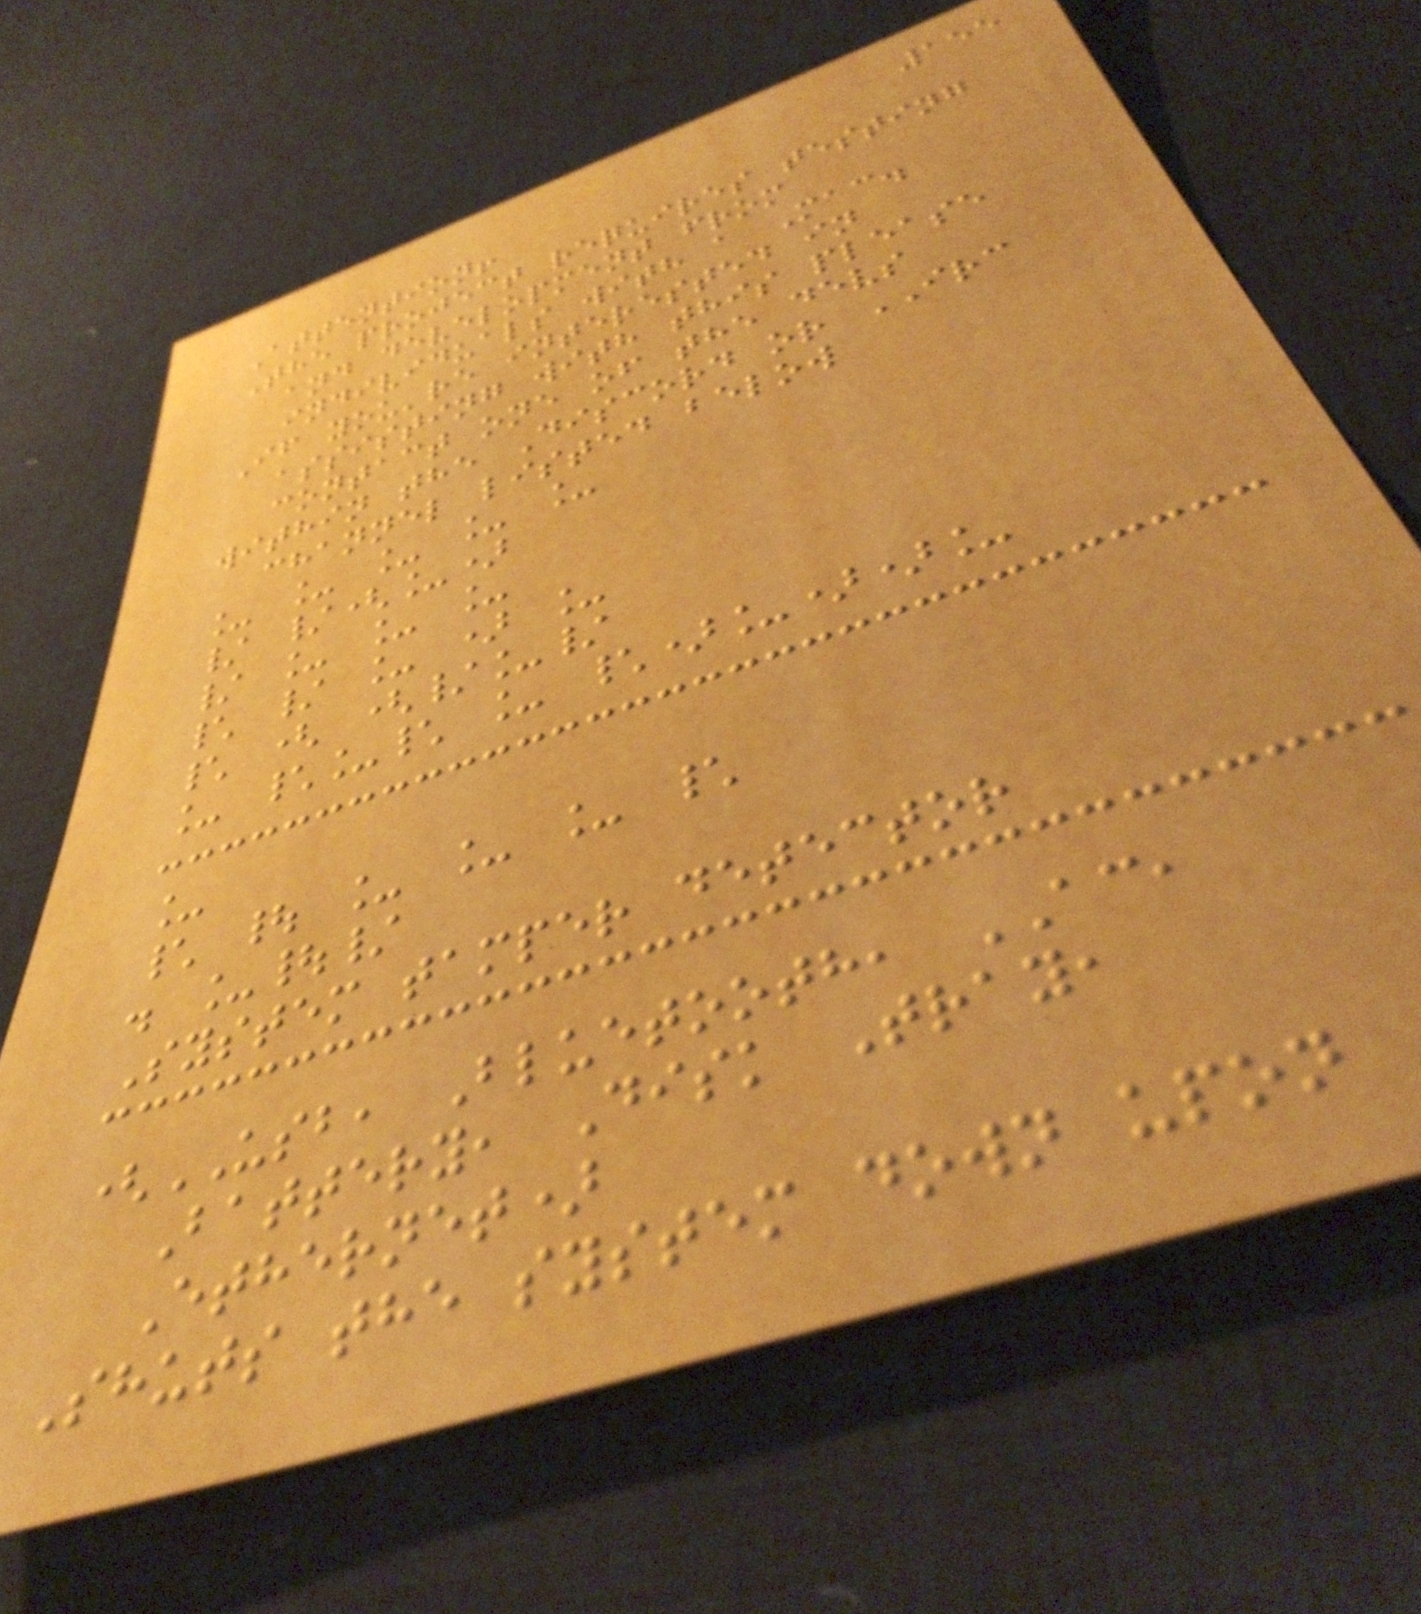155
Attention!
The project requires testing
and development from
individuals with a Mac.
If you're interested in
assisting with this please
contact one of the devs
within the Discord or IRC
channel listed below
_ _ _ _ _
/ /(_)
/ _ _ _
\ / _ ) _
\ ( (/_/
_ \_\ _ \)_))_
_
\ | _ _ _ \
. _|/
System tamper detector
(USB, Bluetooth, AC,
Battery, Disk Tray,
Ethernet)
Shuts the system down upon
